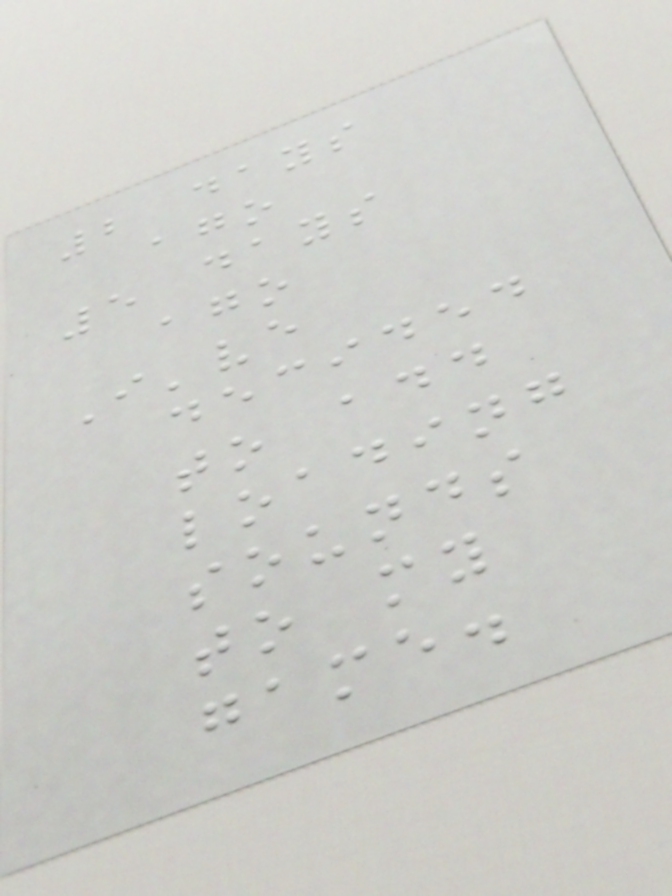2 days
ago
5 days
ago
I've
decided
to add
loading
sounds
to my
game.
